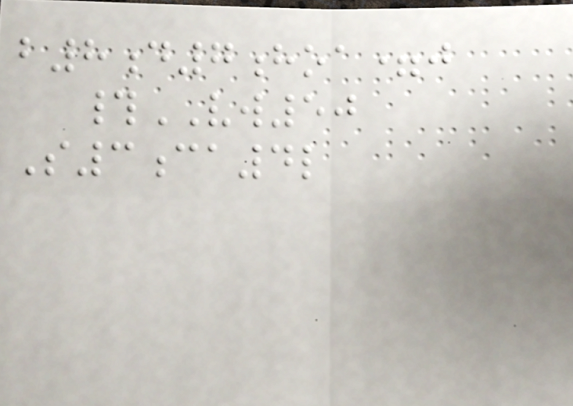b8d7hoa=j
#VW50
S3ca4l
